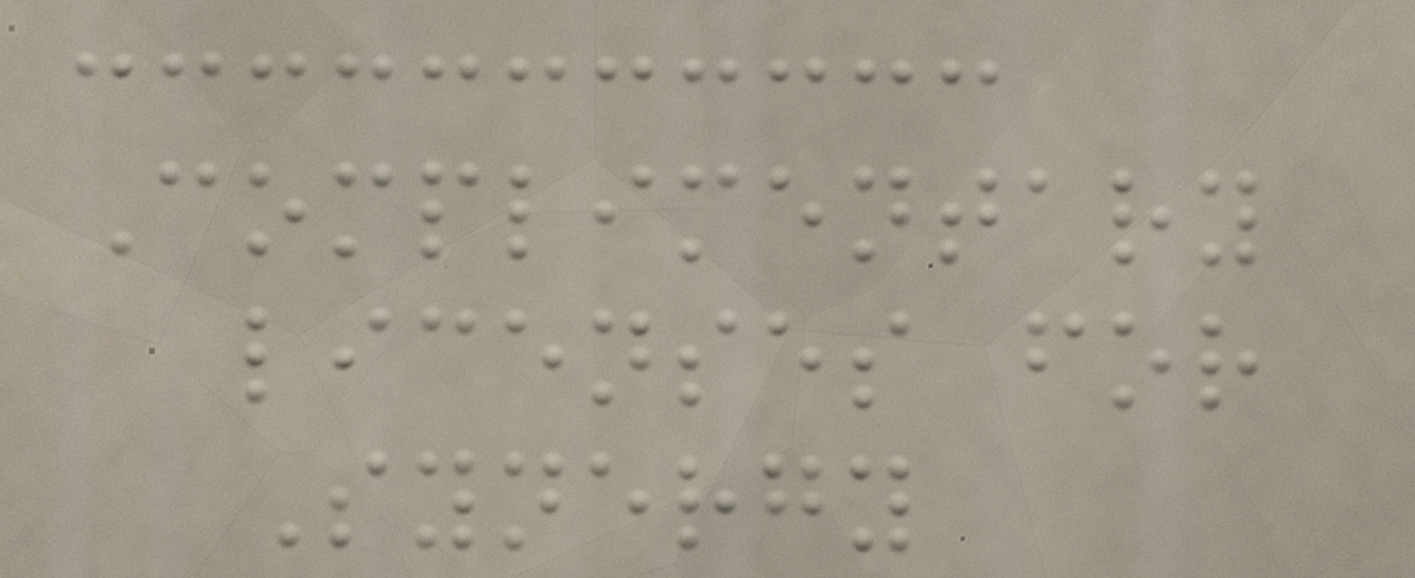Complimentary
licenses for
Synergy
